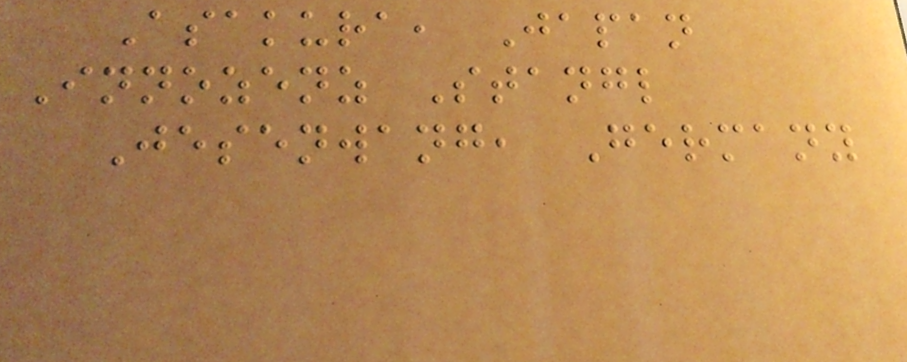Asakura, Japan
Innozenz Stangl
Jesenwang, Germany
